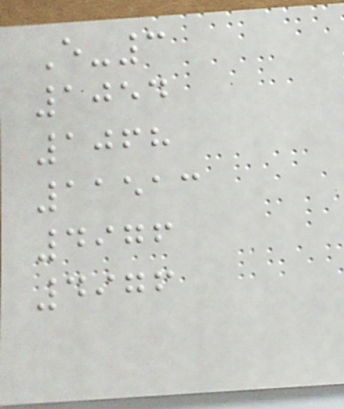E-3
1054
1068
11513
4976
4976
